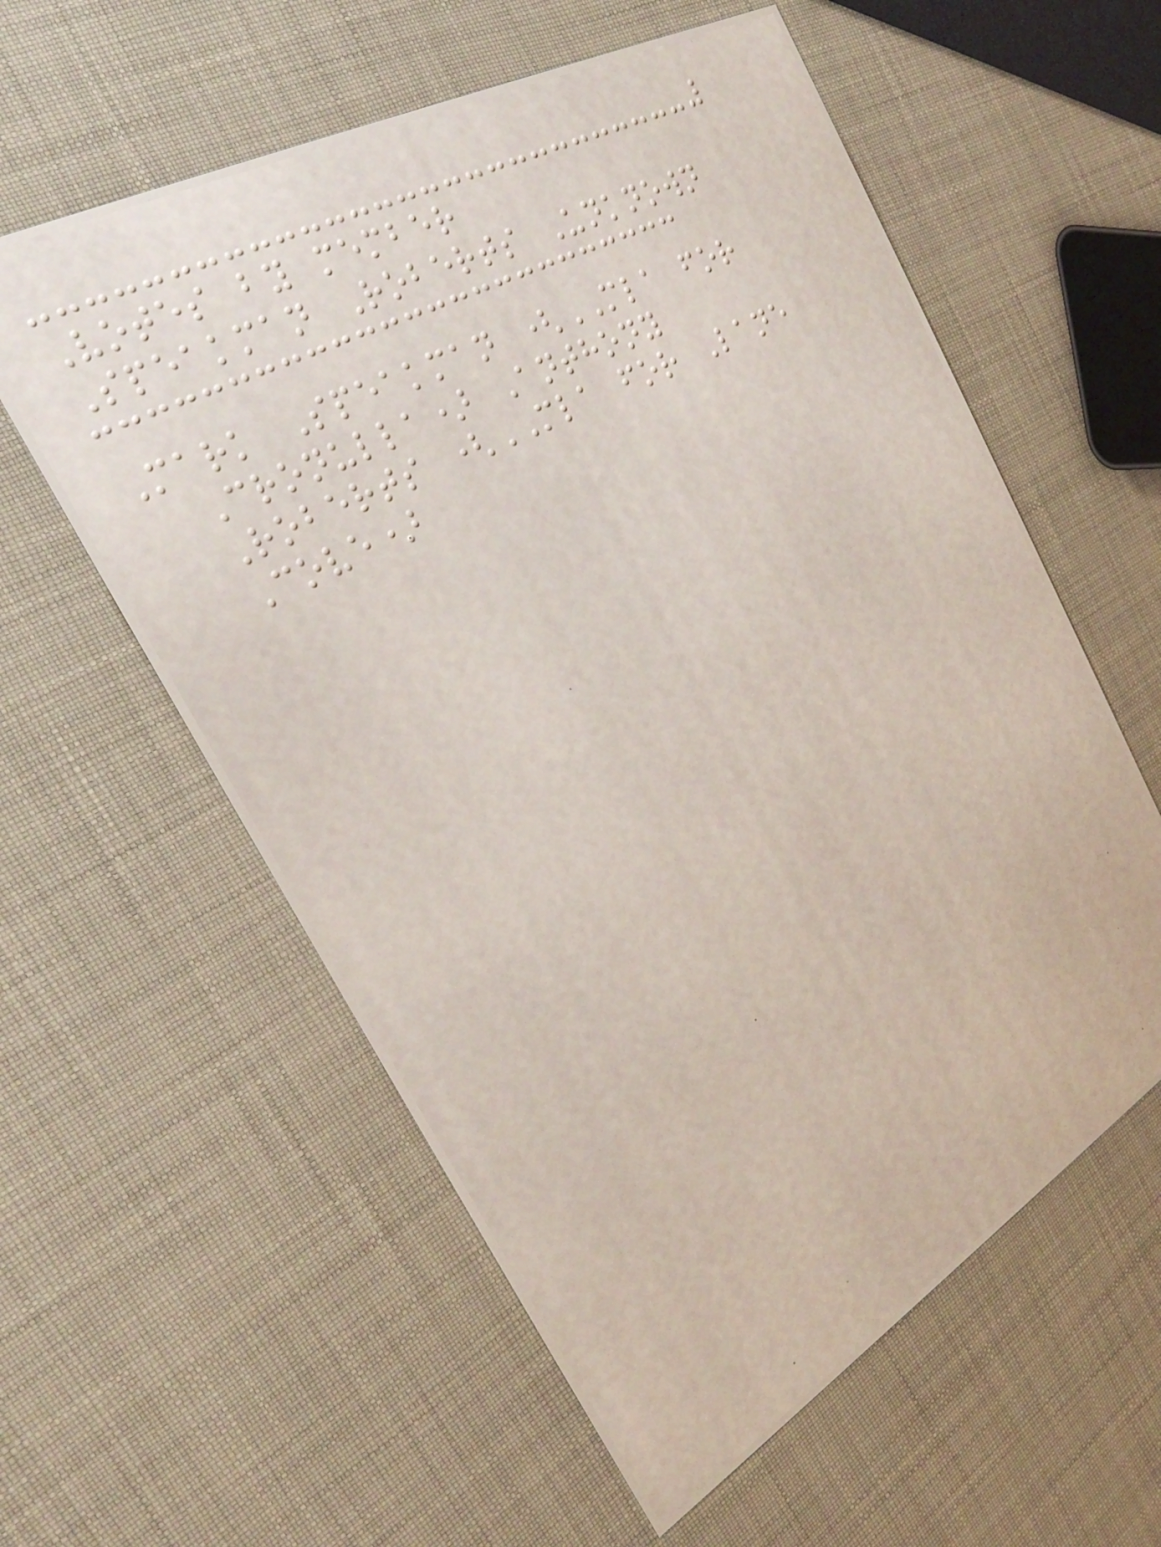Votes by member
Speakman Roberts Unknown
Mark Speakman (MLA for
Cronulla) Anthony
Roberts (MLA for Lane
Cove)
